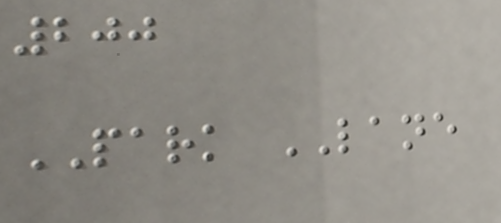200
PARK LANE
